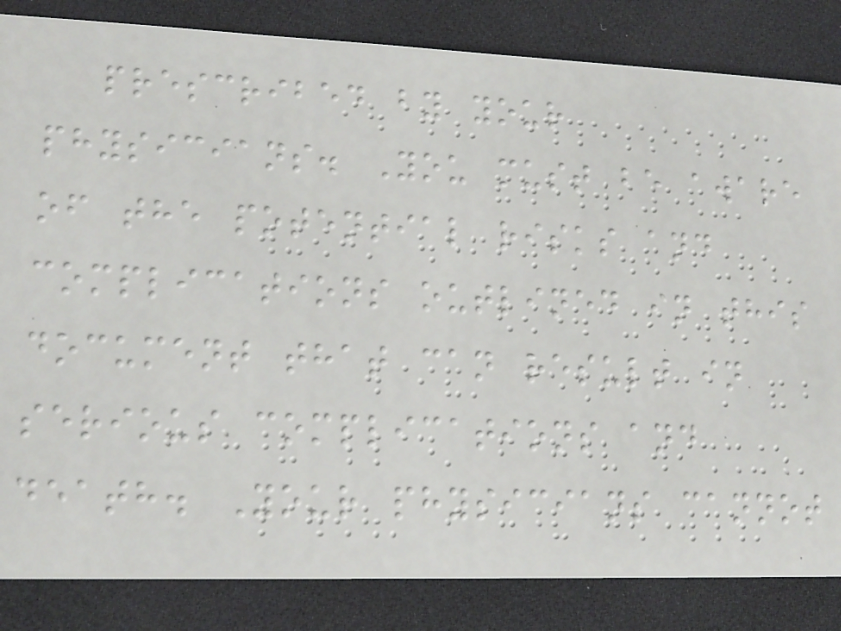prescribed by your
physicians. You must be aware
of the potential risks and
complications outlined in this
document that can result in
serious complications and
death. Your physicians cannot
